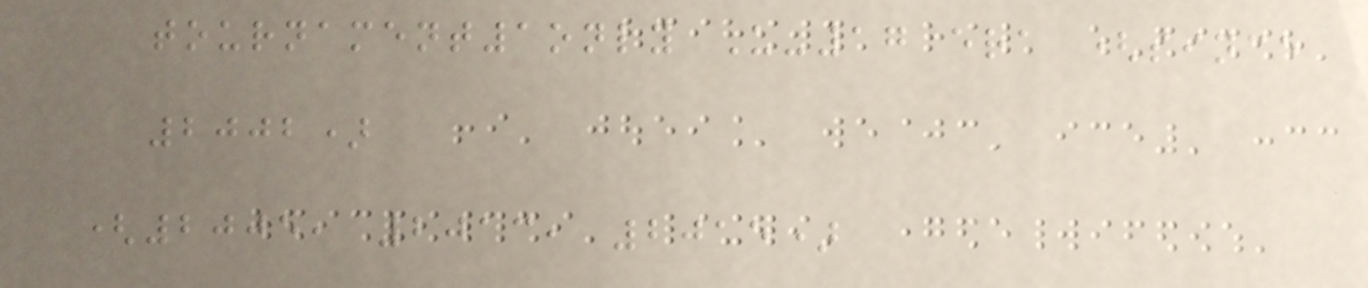tournament1only U-17 era (since
2002)
(2005, 2013, 2015)
